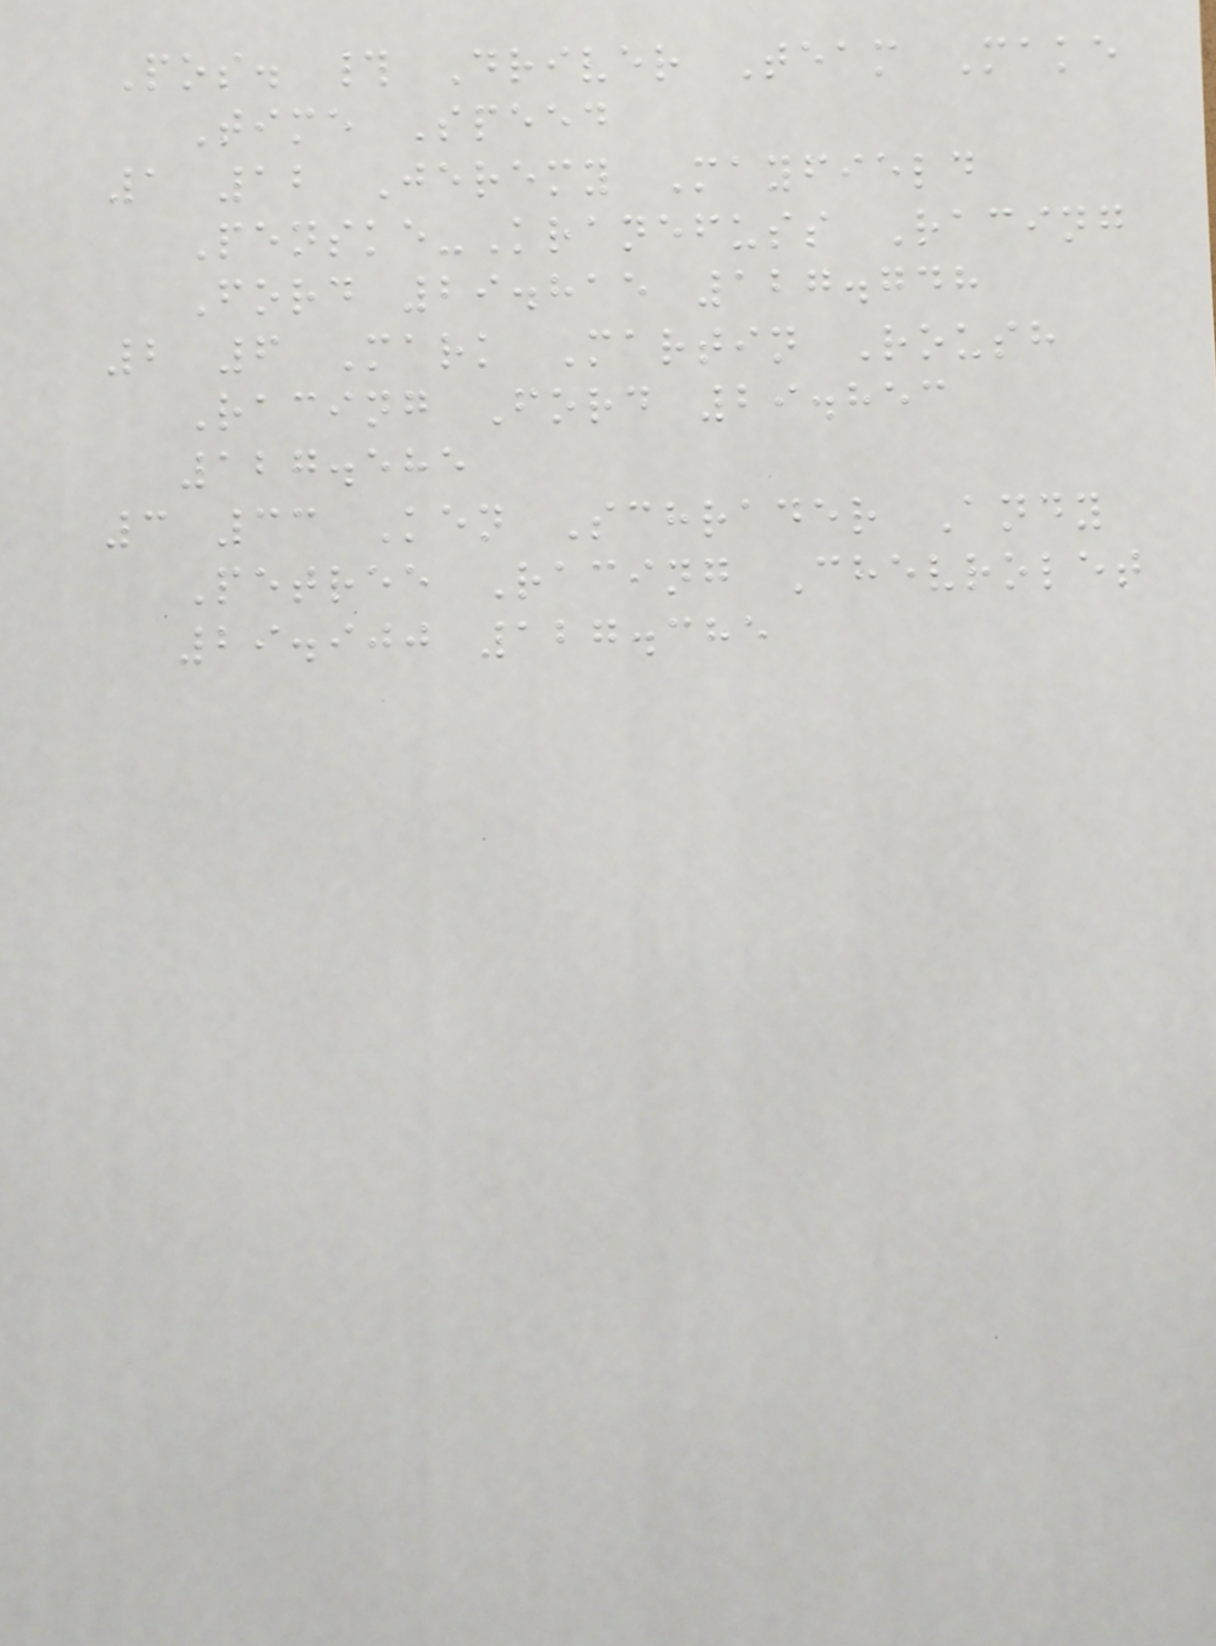Pos. # Driver Team Make
Time Speed
1 12 Jeremy Mayfield
Penske-Kranefuss Racing
Ford 29.815 127.748
2 6 Mark Martin Roush
Racing Ford 29.853
127.585
3 33 Ken Schrader Andy
Petree Racing Chevrolet
29.900 127.385
